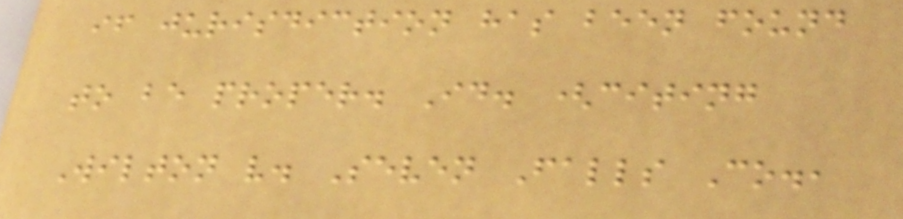if jurisdiction has been found
to be proper. Id. (citing
Wilton v. Seven Falls Co.,
